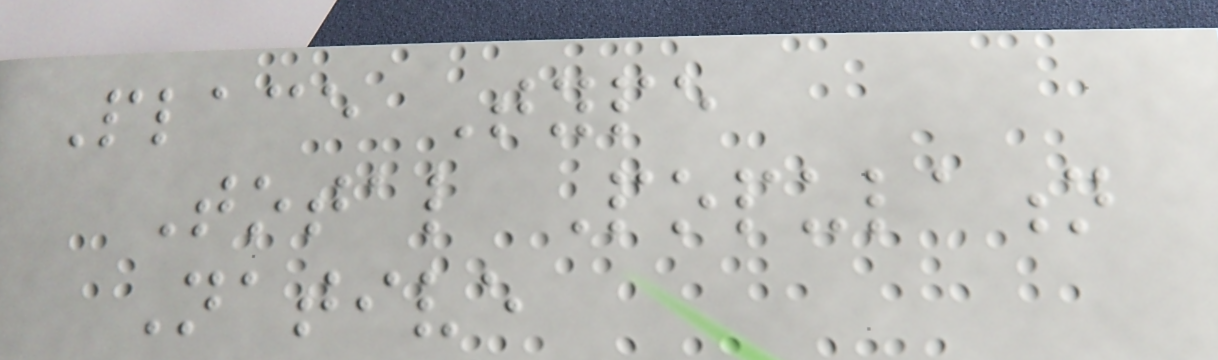Place Type
Total Population
Native
